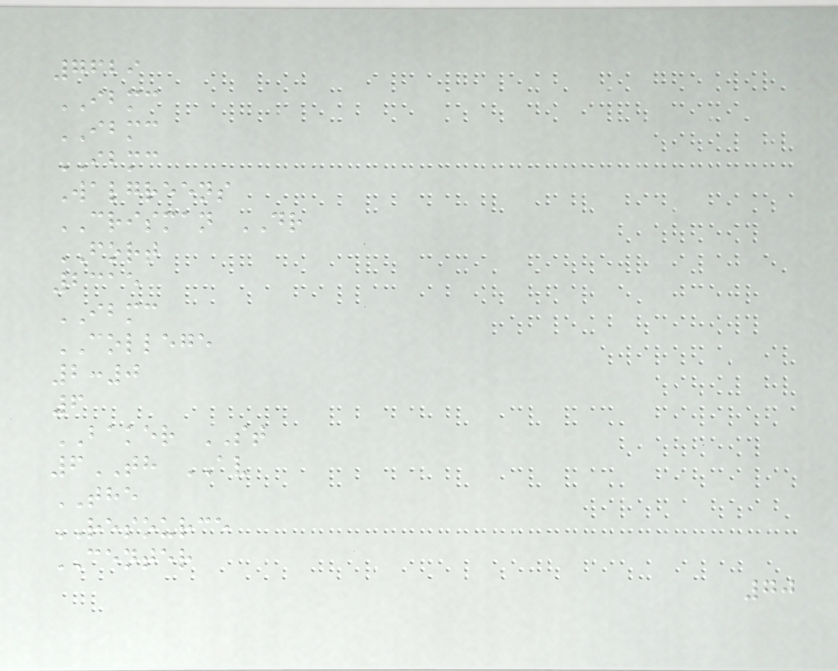7629
IBMC
IBMC
IBMC
Walgreens
CRISMAN DR
FORT
2315
IBMC
COLLEGE
2:0
6
BAKER ST
6TH AV
THE
RESOURCE
CENTER
70
